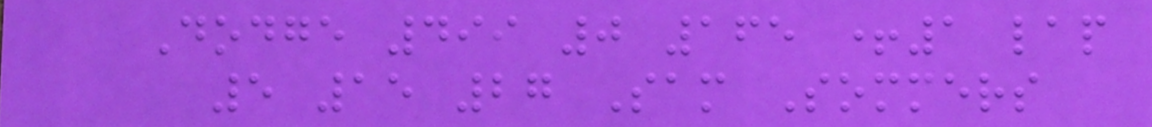Dodge 499 0 165 +1 lap
5 15 27 Sam Sommers
